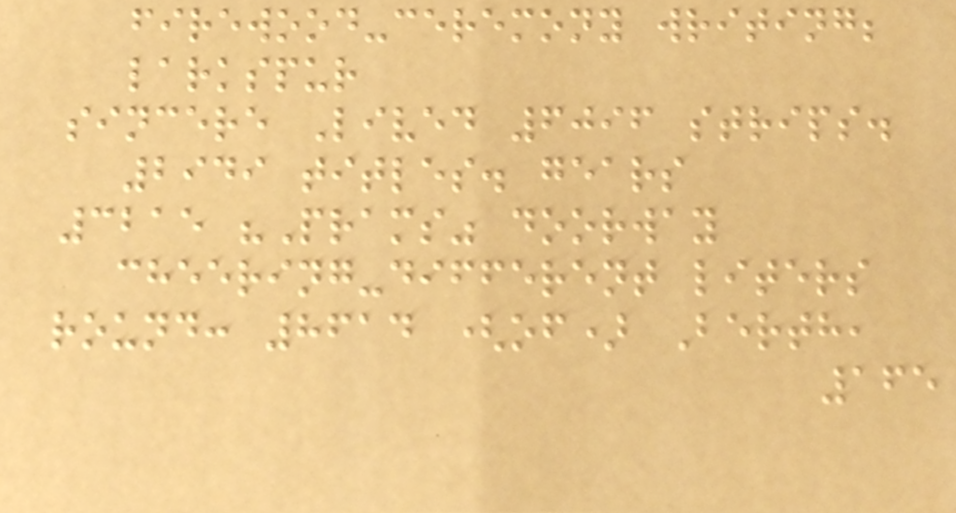firewood-ceremony writing;
larkspur
sincere Lived 6096 strips.
2949 titles. gears
3215 "Prams" doorway
cheering-different liters
round: 8614 (of) Berth,
165
